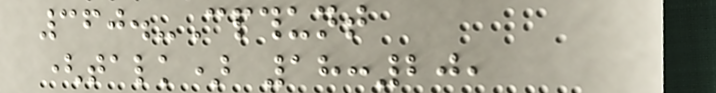360.-Cpthunt
(talk) 18:20,
